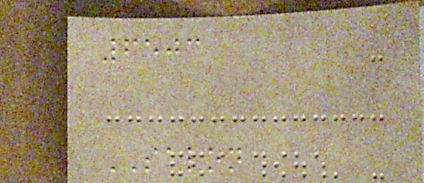6503
SALON
